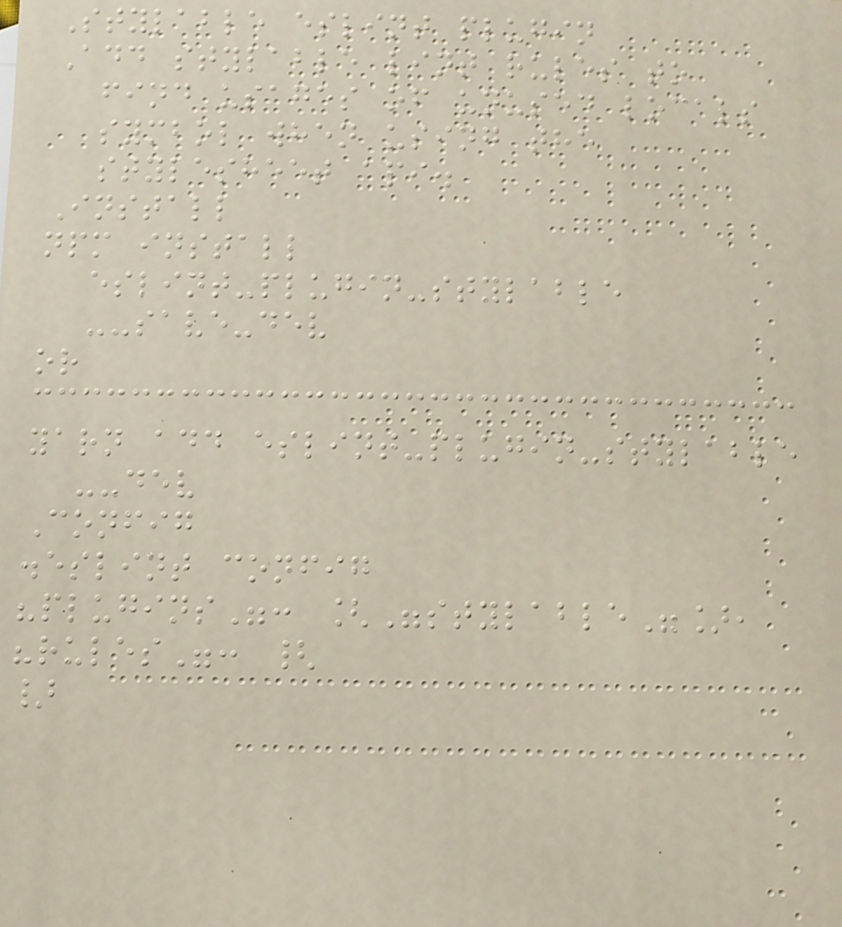Stylable eslint plugin
Add stylable lint rules to
find usages of unused locals
symbol when using the
stylesheet api.
Install
npm install
eslint-plugin-stylable
--save-dev
or
yarn add eslint-plugin-stylable
--dev
Config
.eslint config
"plugins": ["stylable"],
"rules": {
}
